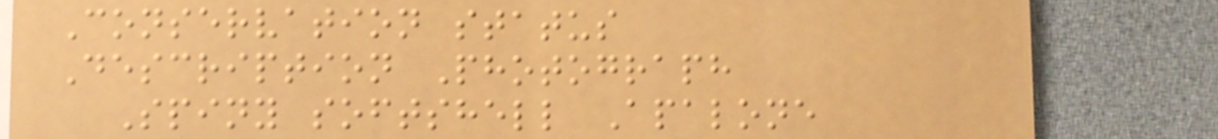Conservation status
Description Photograph
Spiny softshell Apalone
